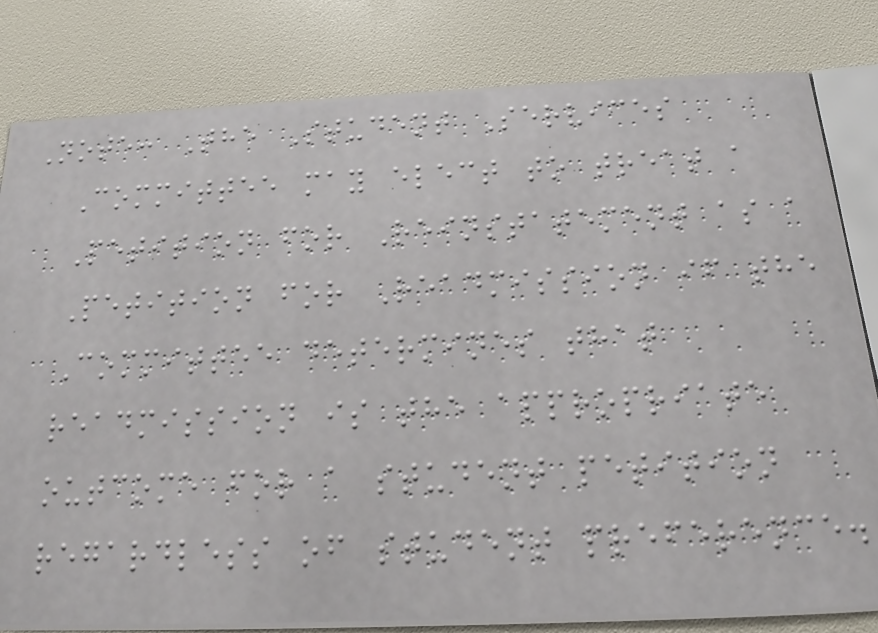Note: The Student Services
Committee may elect to treat a
Petition for Reinstatement as a
Petition for Readmission if the
Committee determines that
readmission is the appropriate
outcome for a student petition
regardless of student preference.
